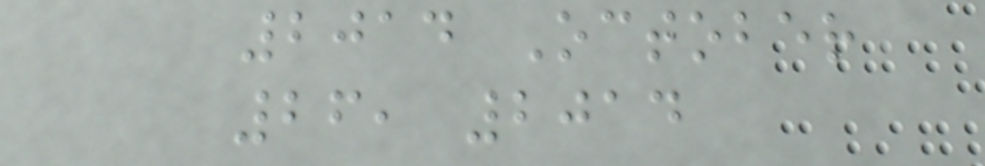2014 October
26, 2014
